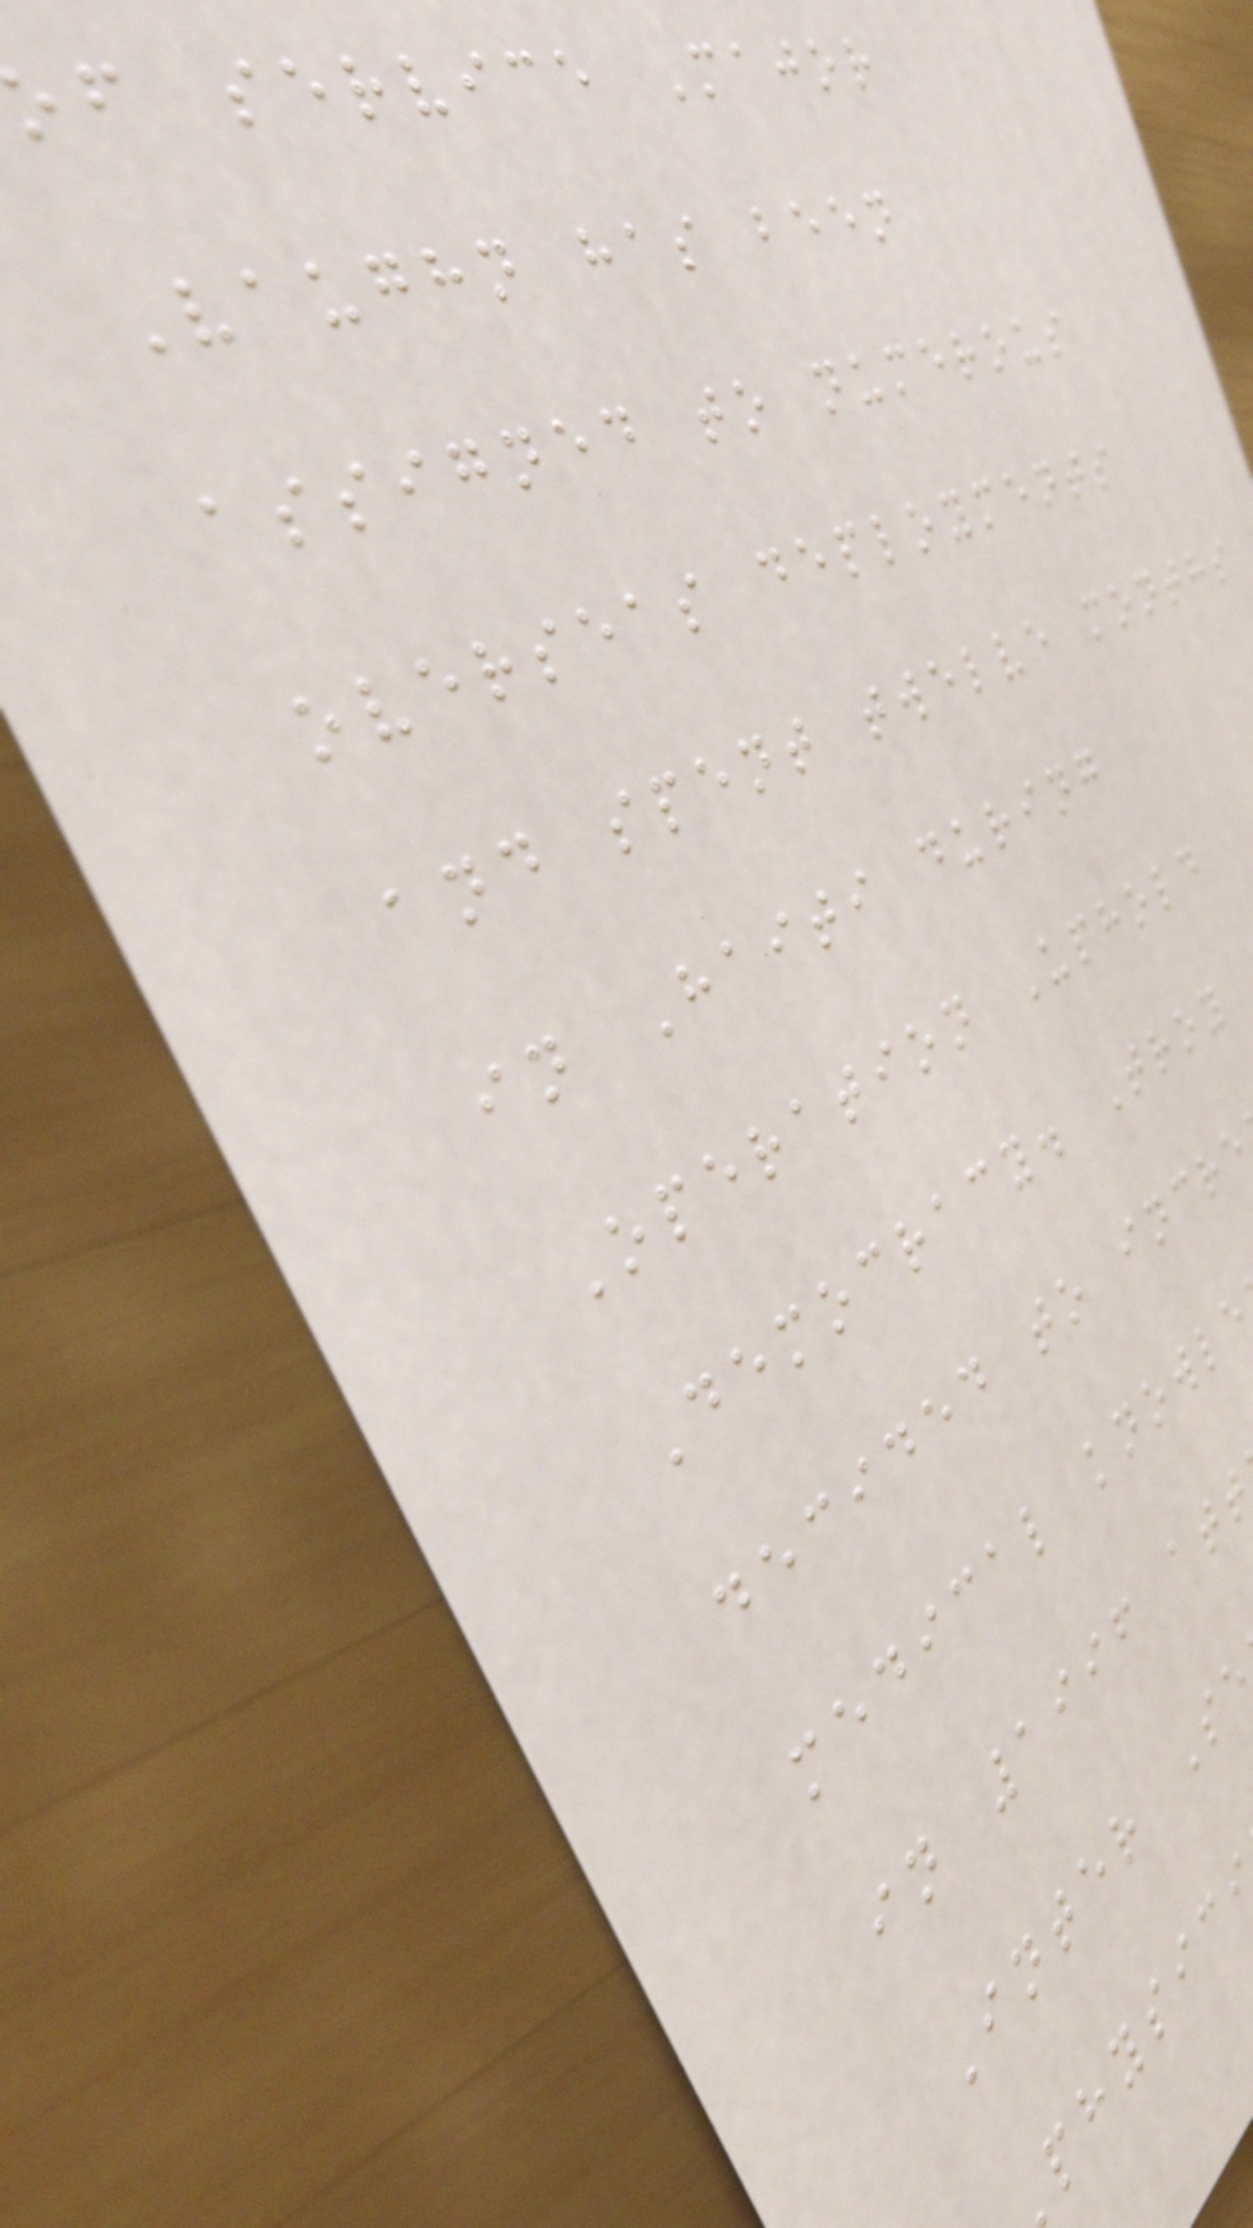f service Major
Vaughn has been
assigned to numerous
overseas deployments
and spent twelve months
in Haiti during
Operation Uphold
Democracy. Troy
decided to incre
medical knowle
in 1996 att
Inter Se
